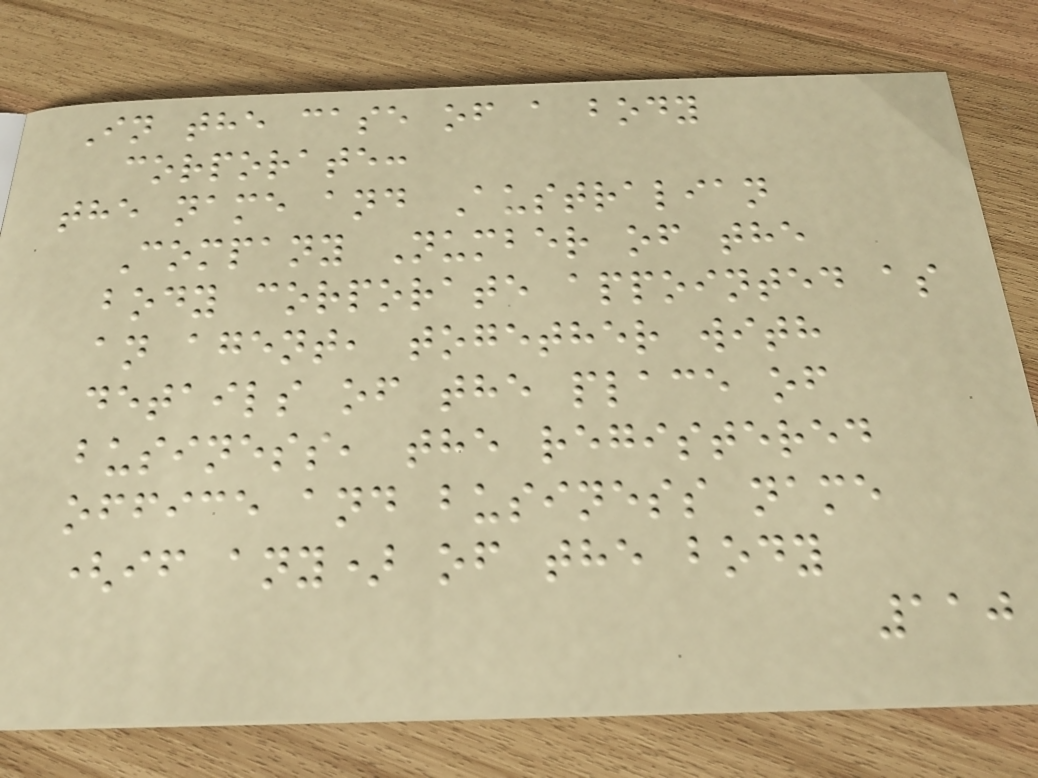In the case of a body
corporate:
the name and Australian
Company Number of the
body corporate appointed as
an agent, together with
details of the place of
business, the registered
office and business name
(if any) of the body
110
